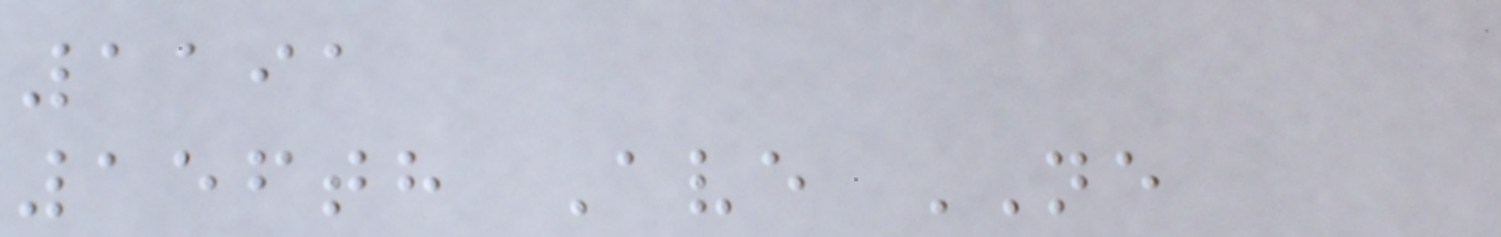1191
156th Ave NE
